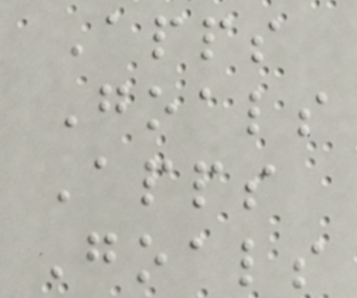Apps
Goals
Apps
Goals
